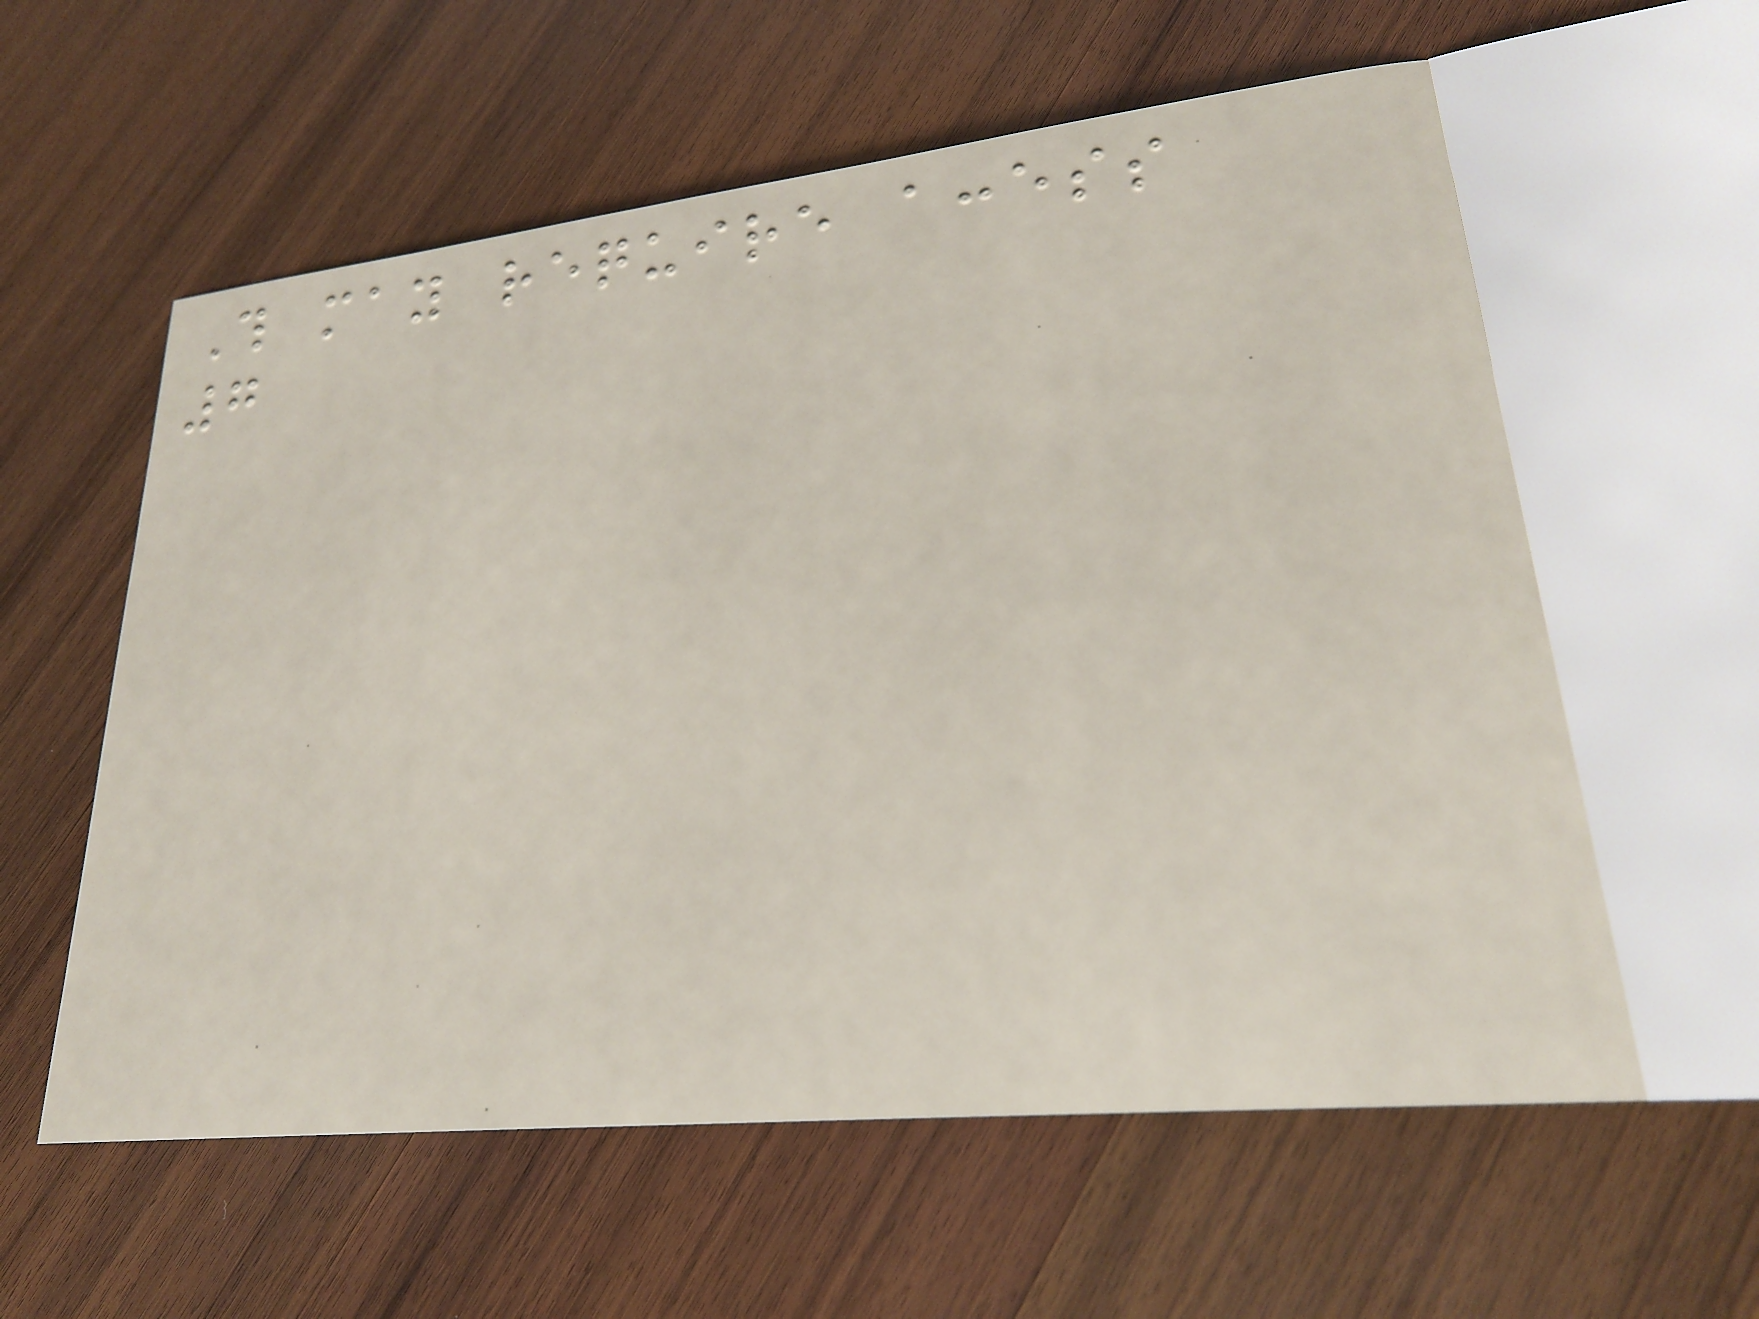This may require access
7
